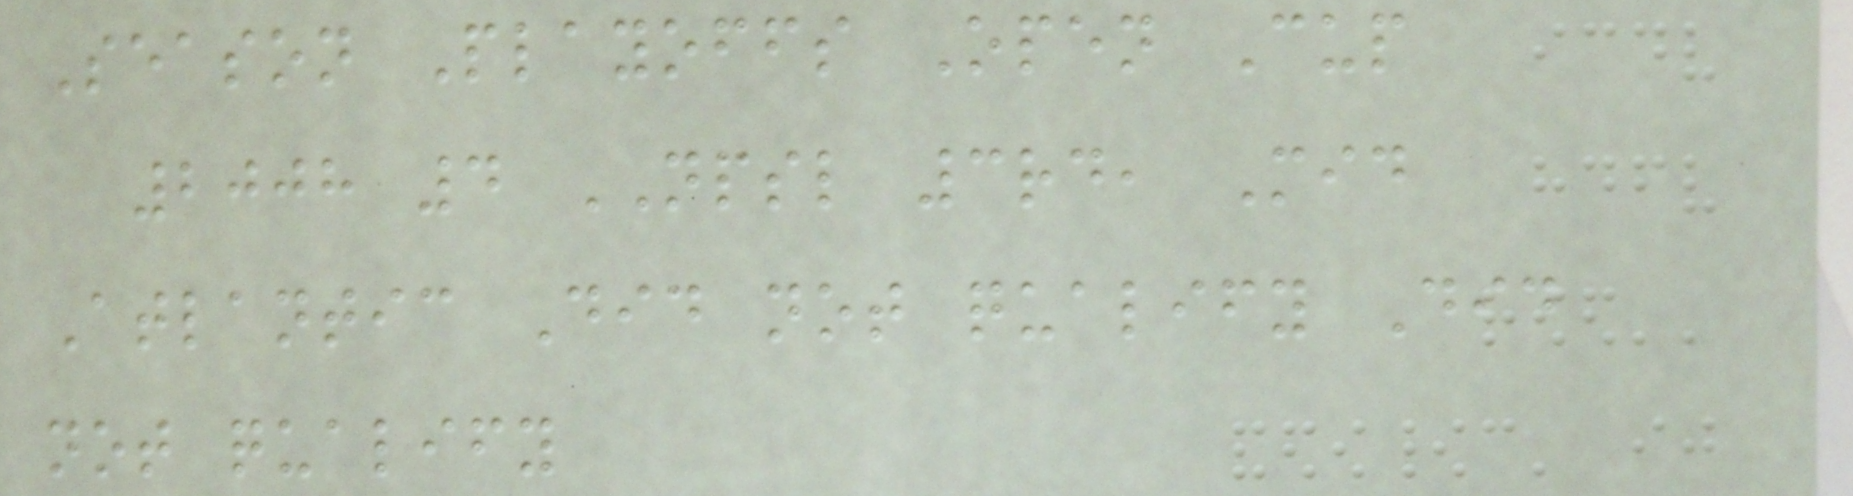Season Playoffs Open Cup
2008 4 NPSL 3rd, Mid
Atlantic Did not qualify Did
not qualify
